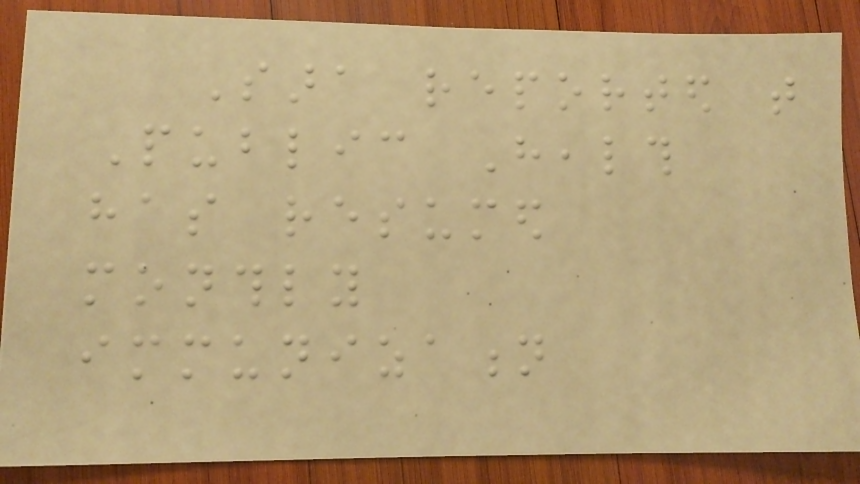Sara reported that
Public Health
has resumed
monthly
immunization
